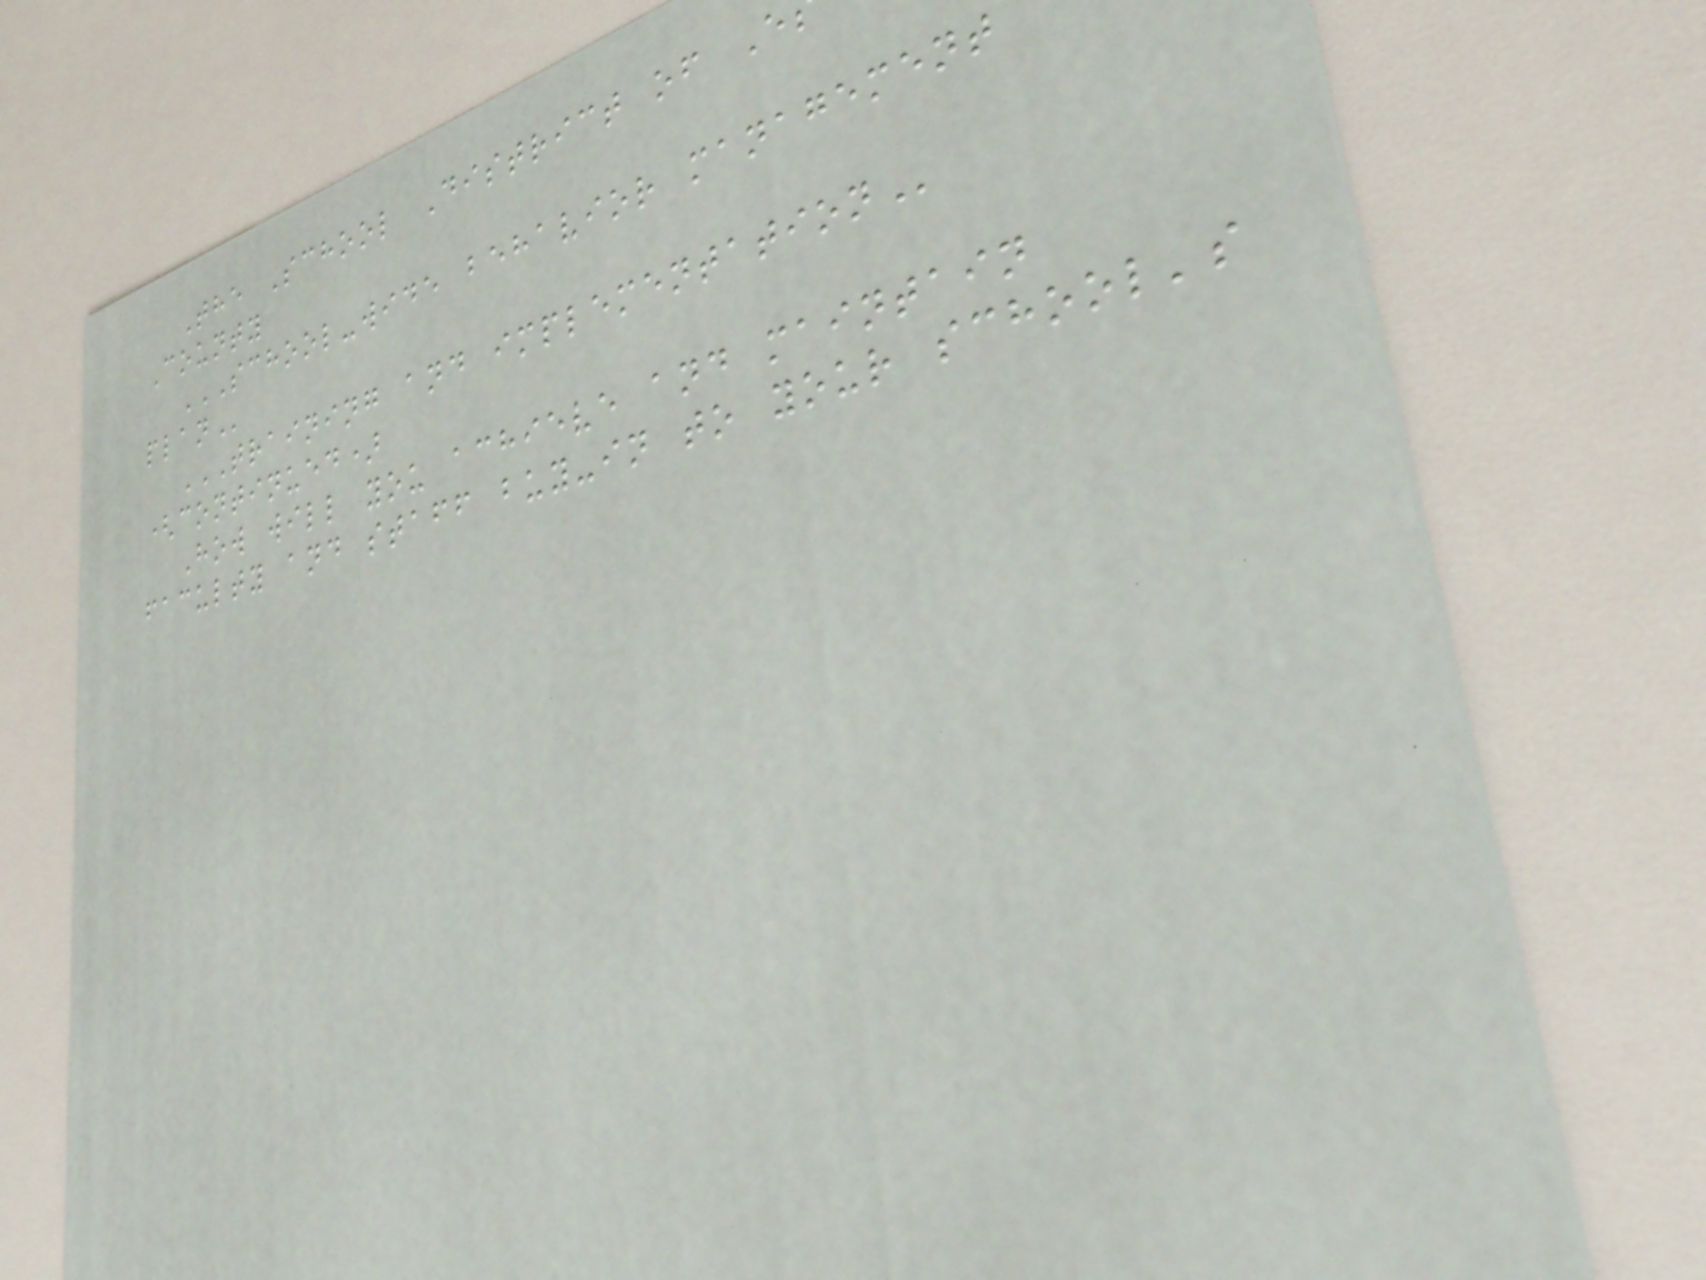The School District of E
County
SCHOOL-WIDE BEHAVIOR MANAGEMENT
TRAINING AND IMPLEMENTATION
(continued)
How will you achieve and maintain
faculty and staff buy-in to your school's
